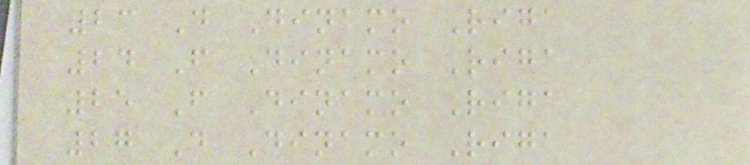23 D Dinamo Riga
24 F Dinamo Riga
25 F Dinamo Riga
27 D Dinamo Riga
